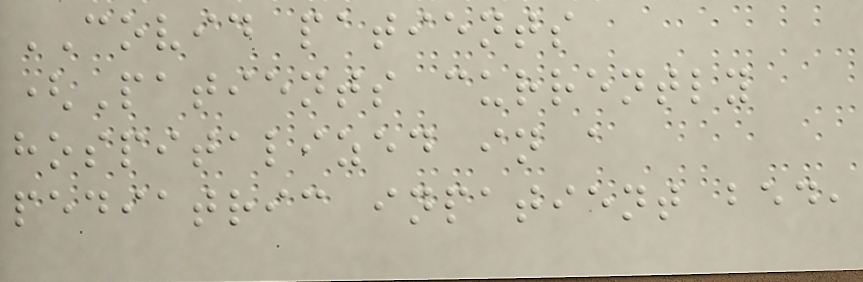COVID patients
(Patients currently
hospitalized in a
pediatric inpatient bed,
